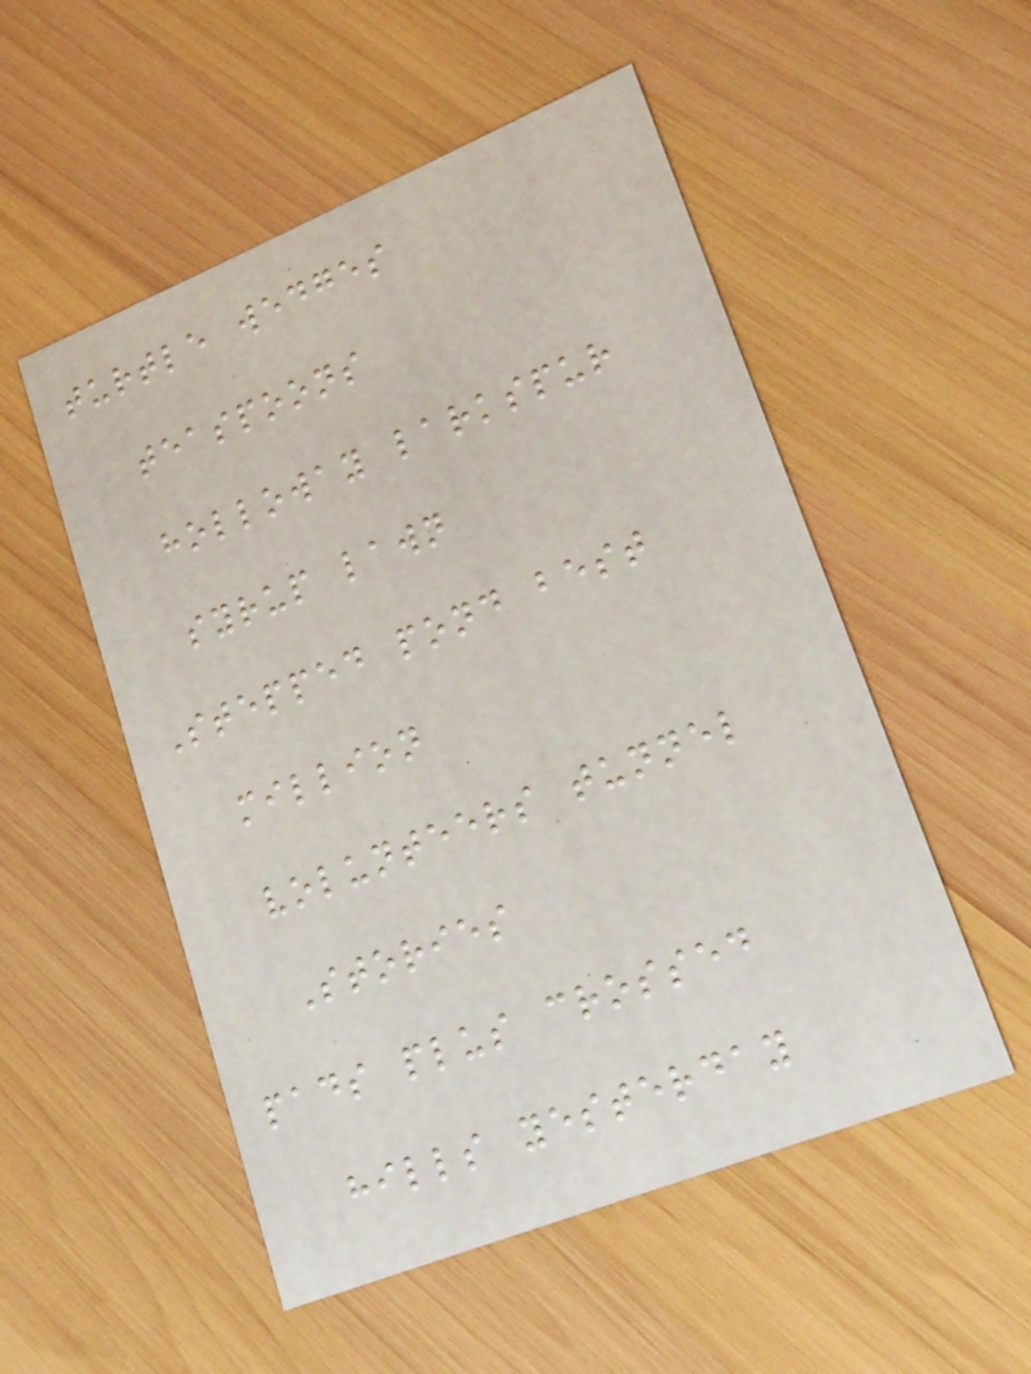turtle wedges
teaspoons
holloway larkspur
syrup lawn
Stepped pond best
million
volunteers tunnel
Stories
pads plus crossed
hills yesterday
